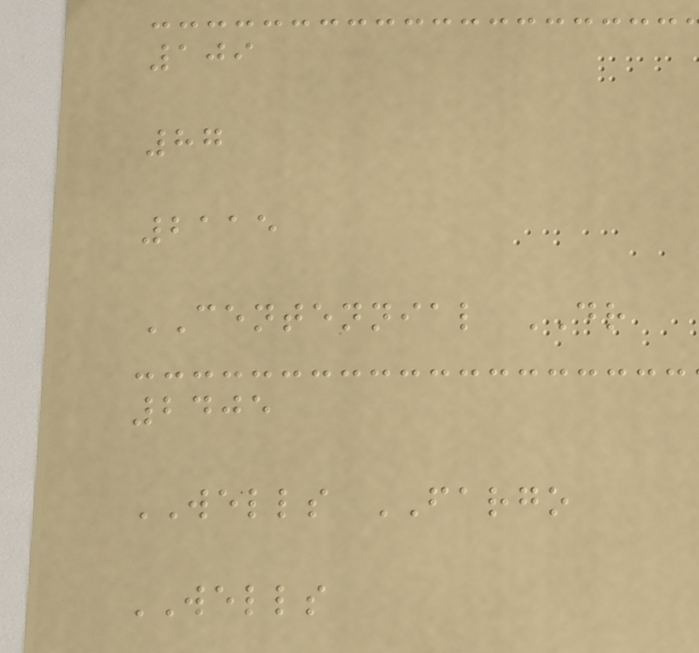109
87
2115
CENTENNIAL DR
2405
WELLS FARGO
WELLS
